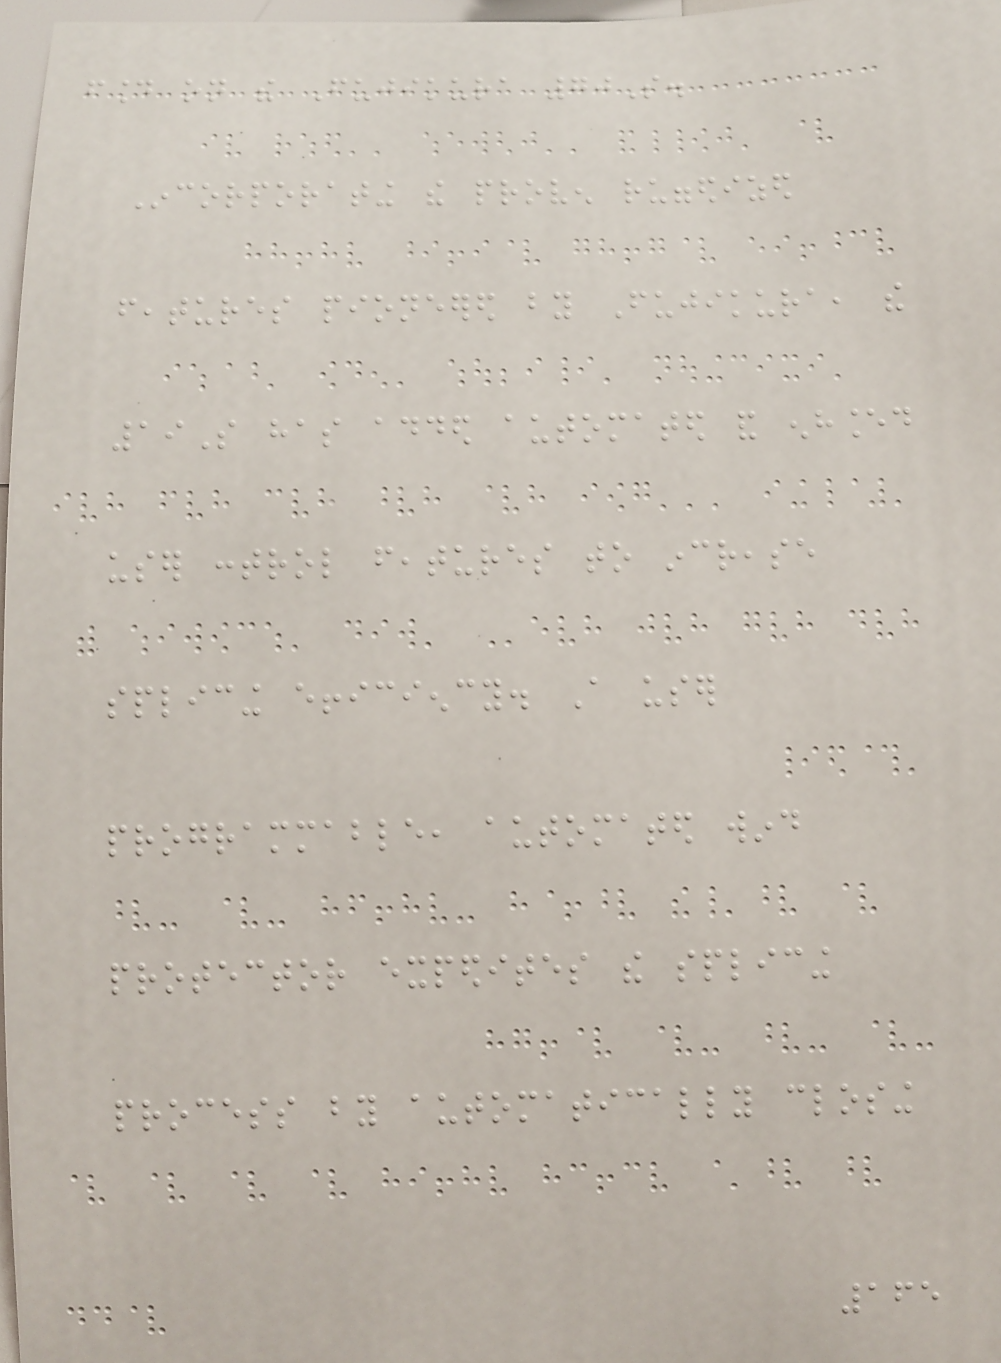found on the Fujikura 70S.
Incorporating the proven ruggedized
features pioneered by Fujikura, the
19S has added automated and enhanced
user control features to increase
splicing efficiency. A user
programmable, automated wind
protector expedites the splicing
process by automatically closing
165
